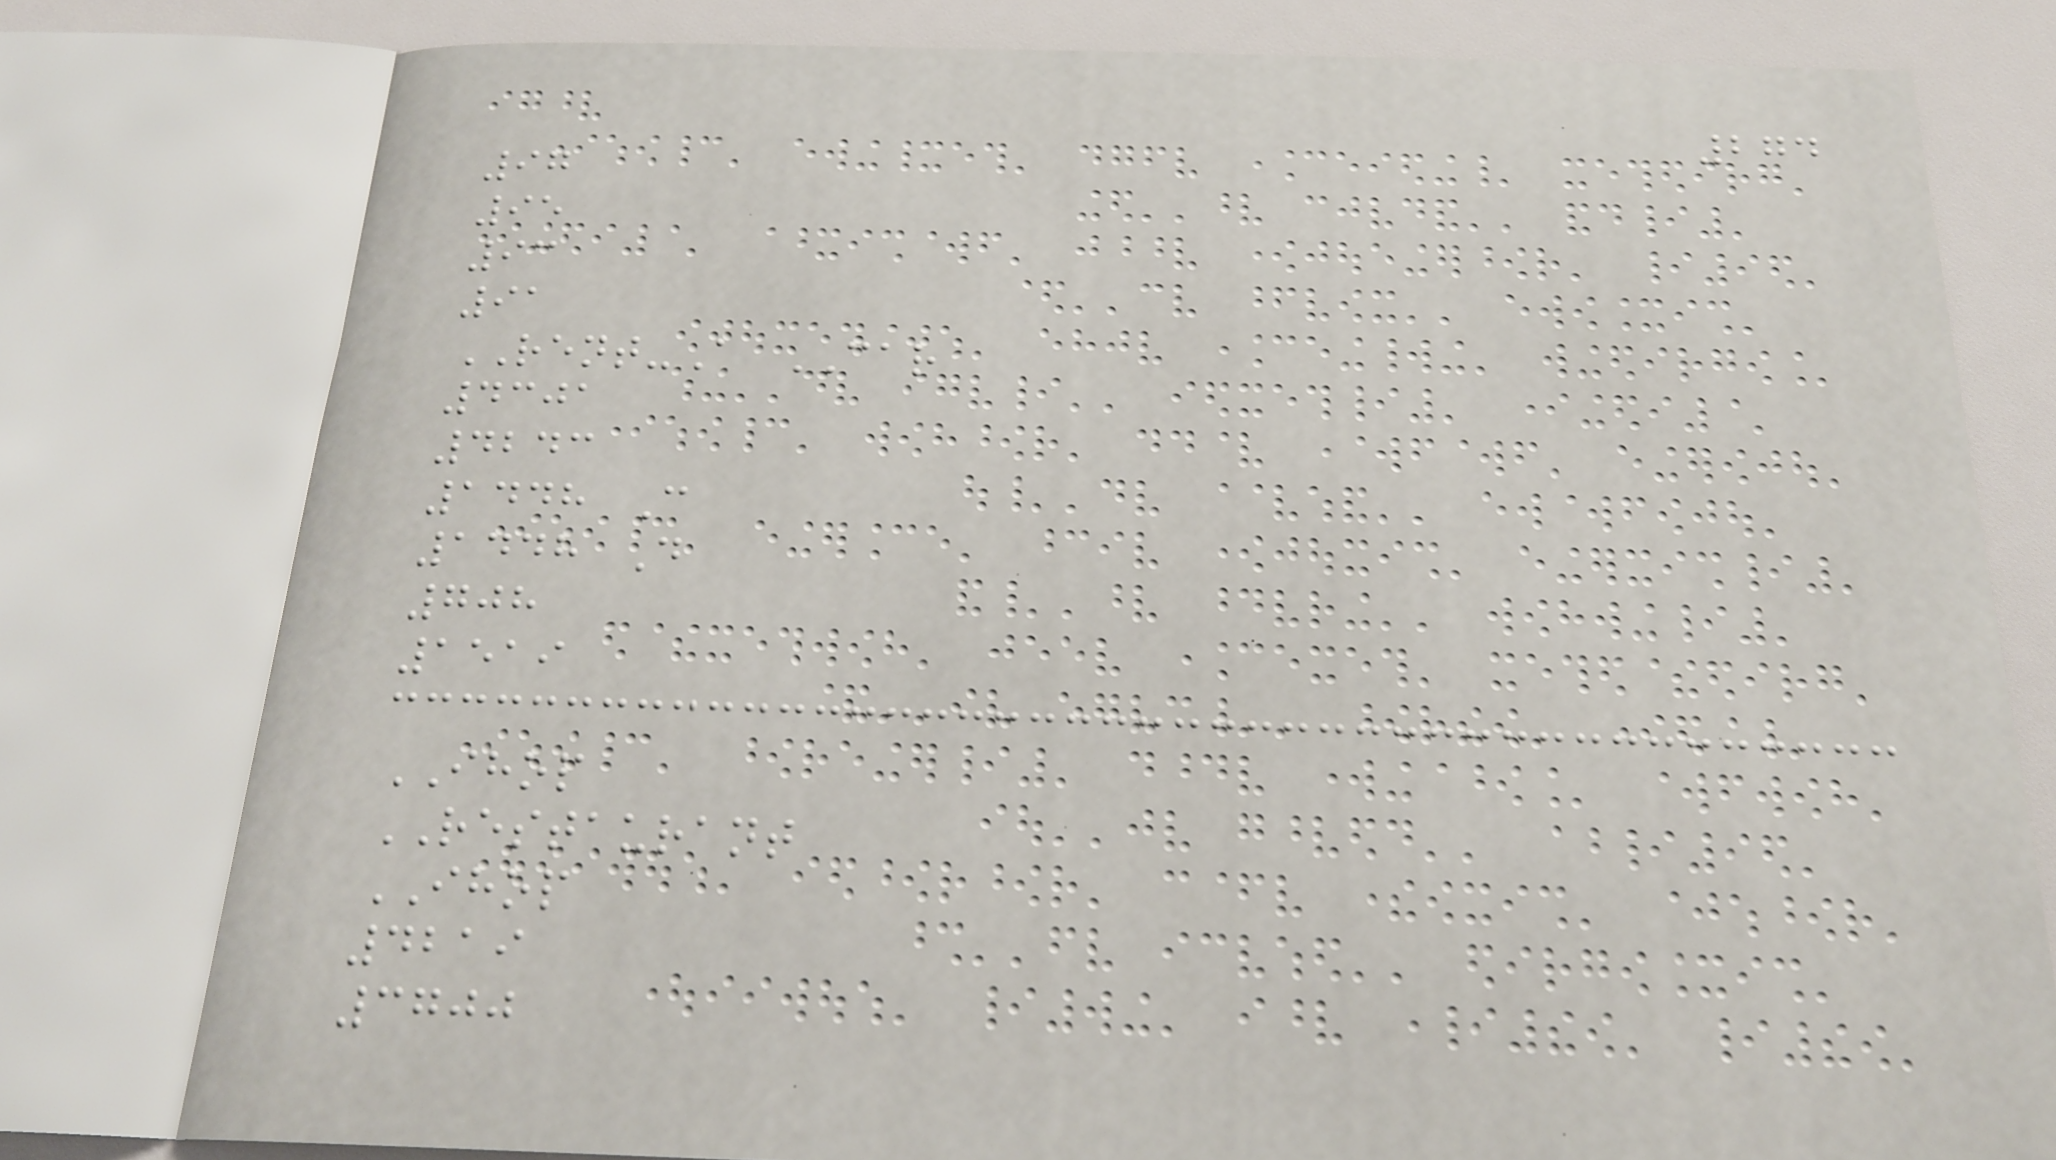274
97
95
93
91
RENT-A CAR
4301
4243
1448 C
1448 D
708
1519
IHOP
RESTAURANT
IHOP
4219
3700
